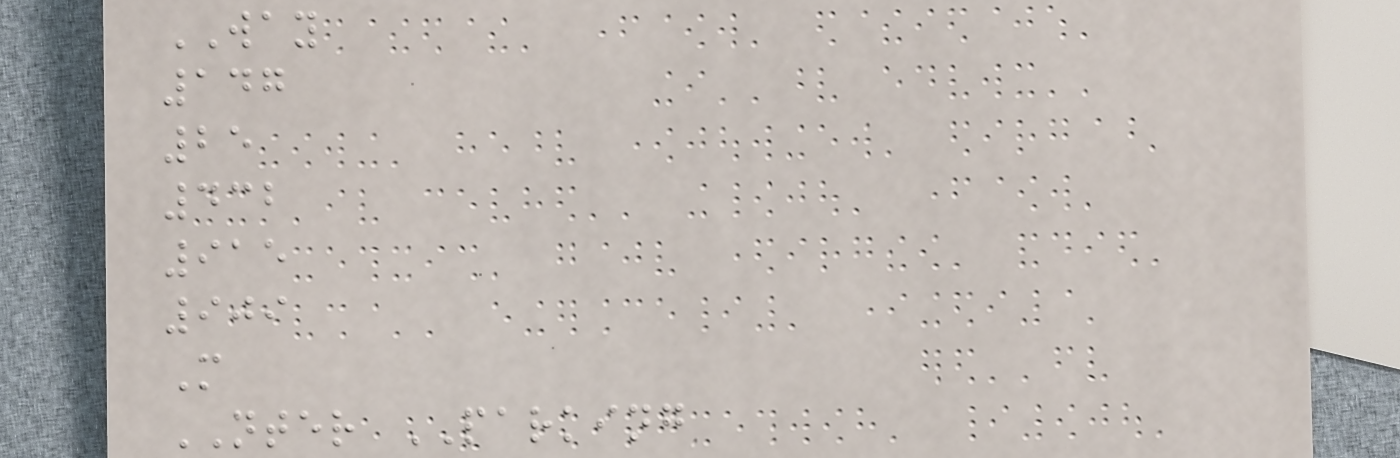WAY
147
25
432
915
909
M
NTER PARKING
